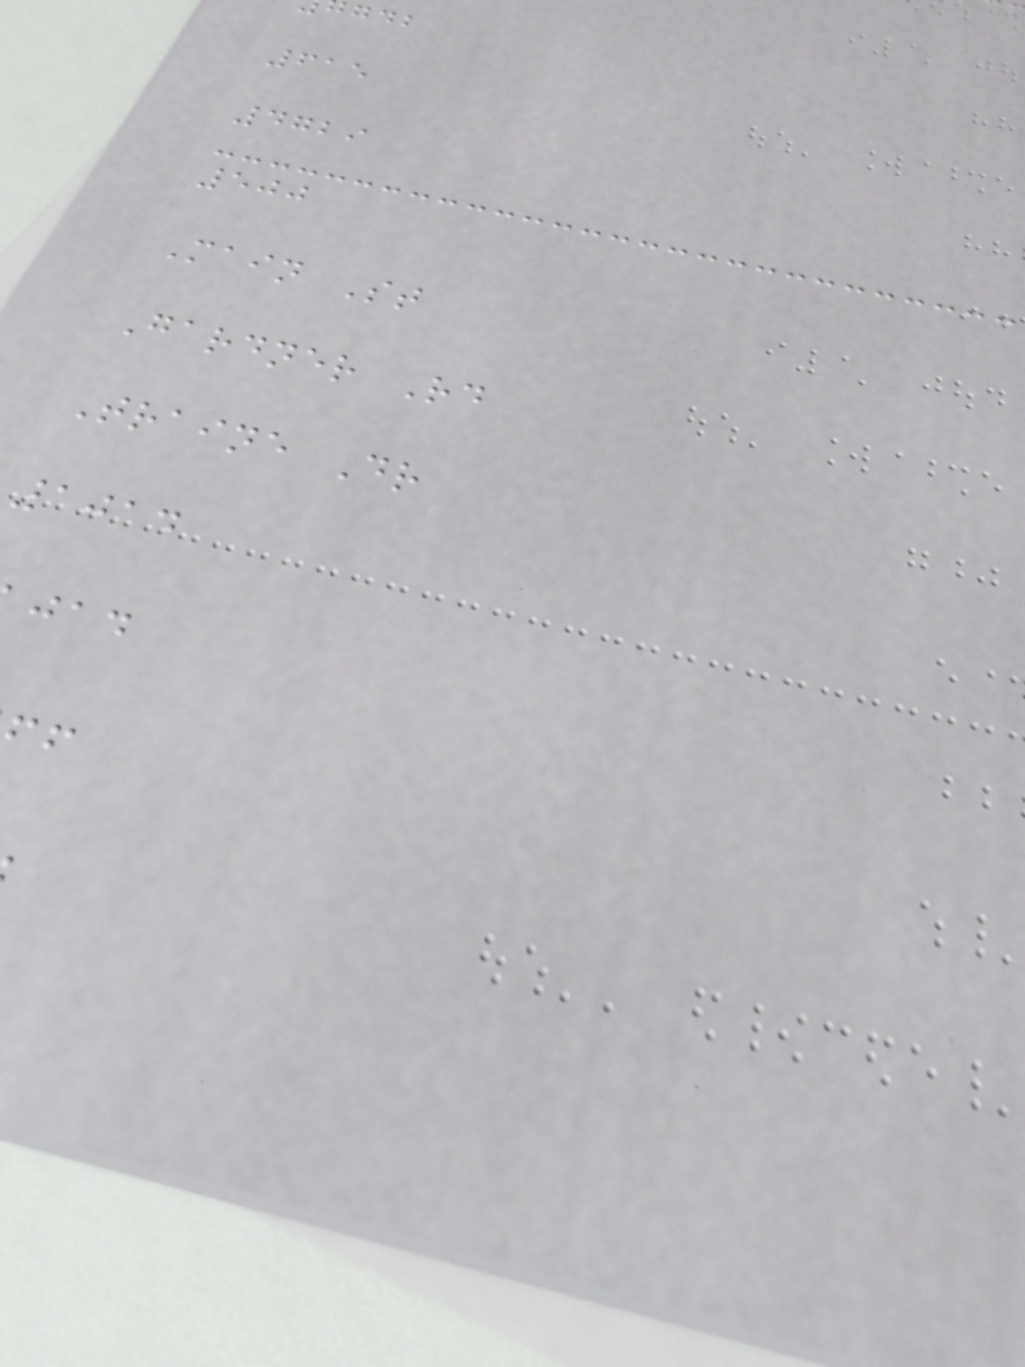615
4729
500
Main St
Gardner Rd
Traine Dr
1014
